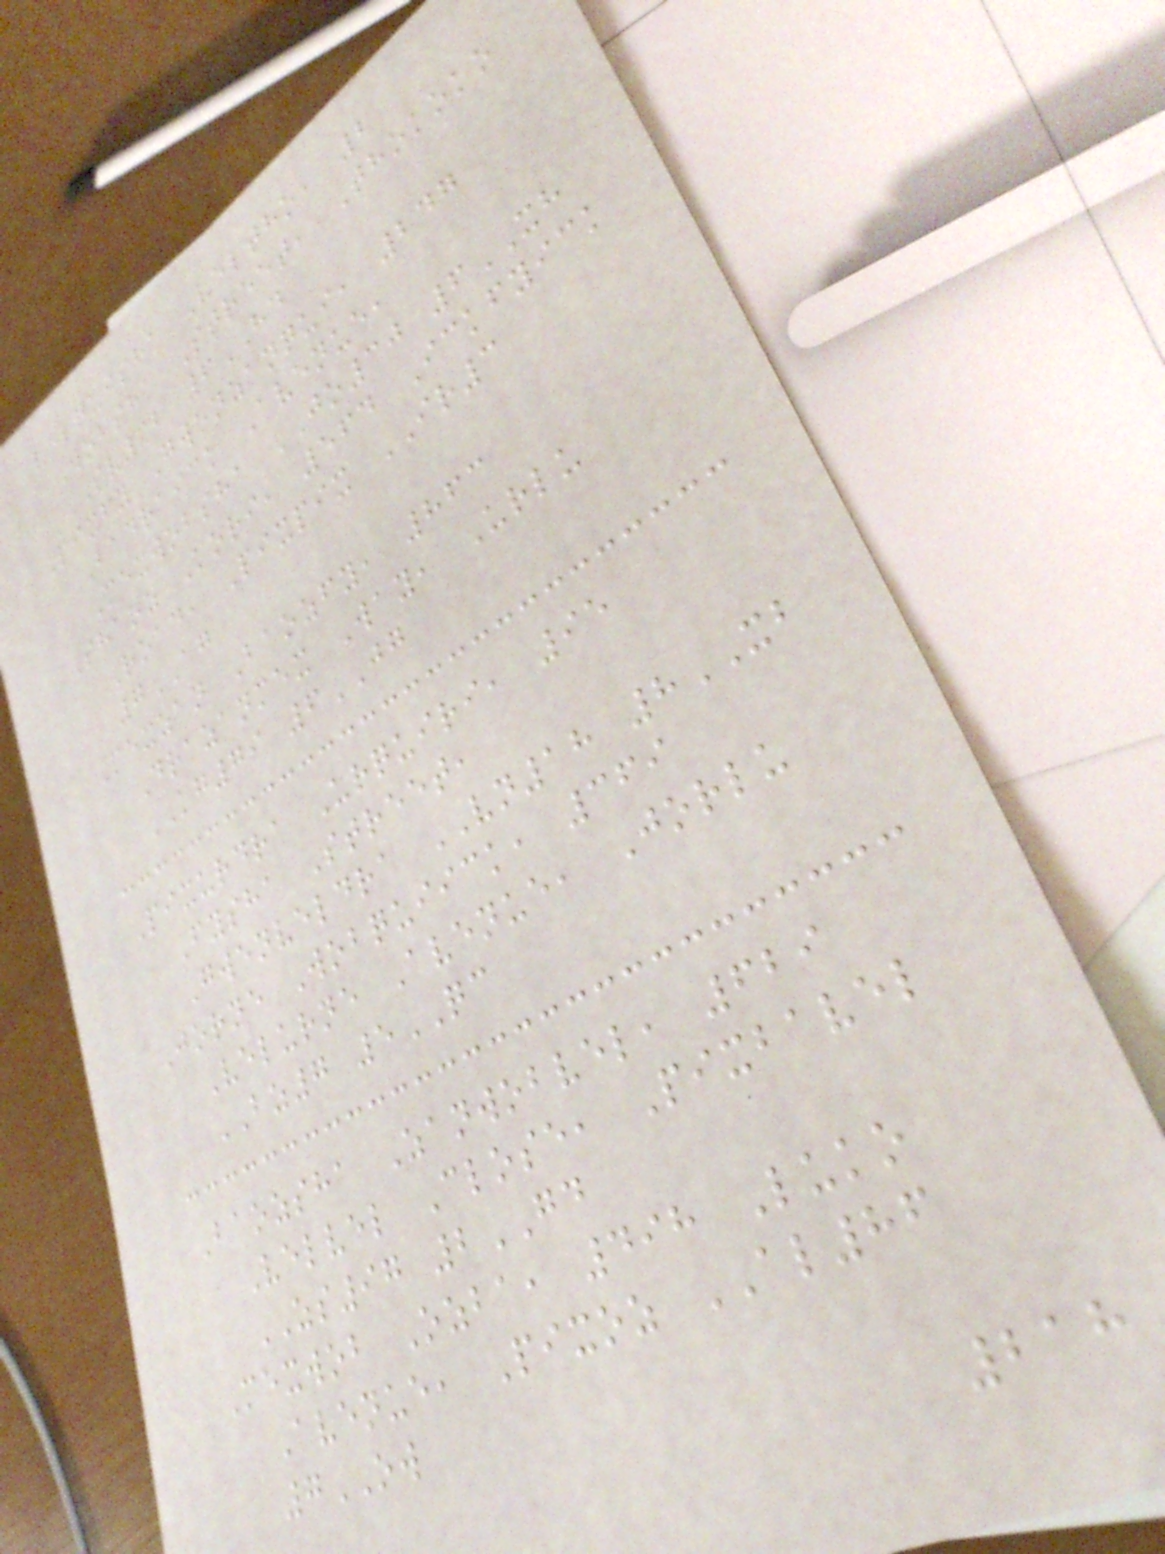Velquisha Veltho, 2
Wobsha Street, Thokoko
SV32 6HD
Pixfy Gwenzanqui, 247
Badraick Avenue,
Mexwobsha JO30 6XH
Shaoz Kori, 564 Ickfyick
Road, Pixpix IR3
7AG
Mexzan Baozfy, 863
Drazanmex Way, Urlu
KG79 6JG
Pixurdra Urquiri, 95
Fysha Street,
Gwenveldra VN18 8XB
Jorne Wobquiick, 369
Velurne Avenue, Jorlu
BZ7 5QC
Baozsha Zanwobvel, 629
Velvel Close, Pixbavel
ZS97 2GD
Mexwob Ozba, 498 Luko
Avenue, Pixoz AL86
7OW
218
